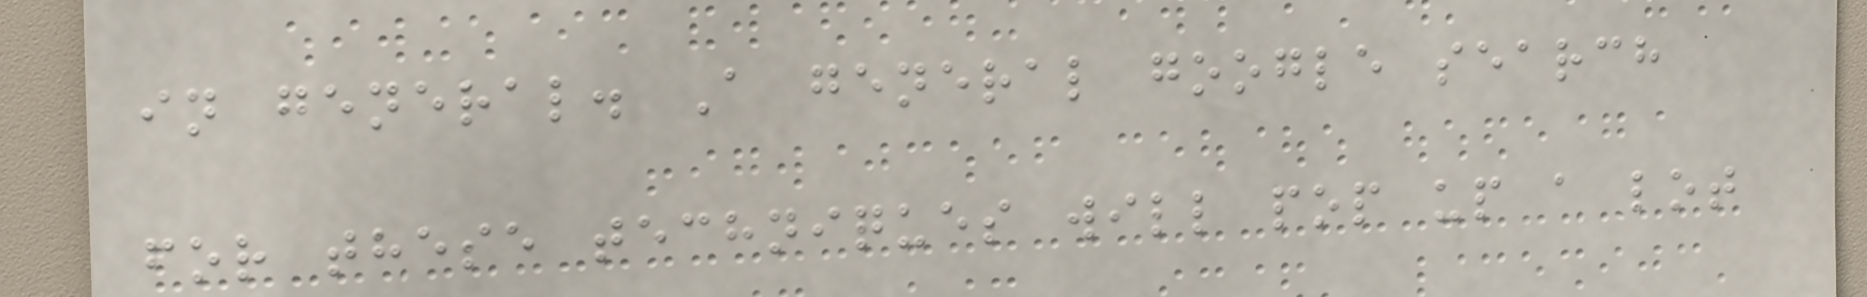in general. A general google search
for these techniques will pop up a lot
